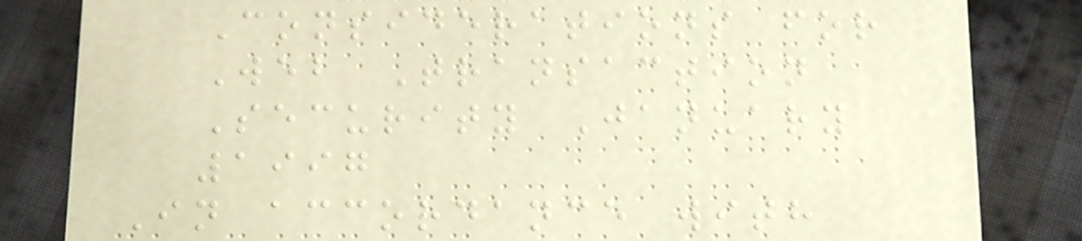Considerations for
Web Transaction
Security January
1997
In accordance with
